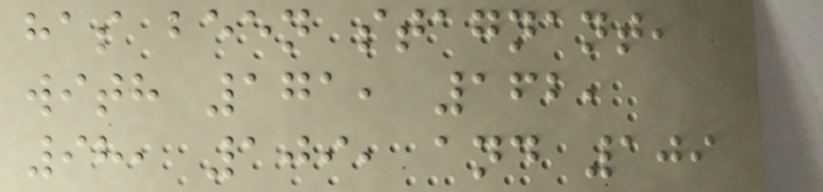has been stagnant,
with 171, 162,
98, 109, and 109
